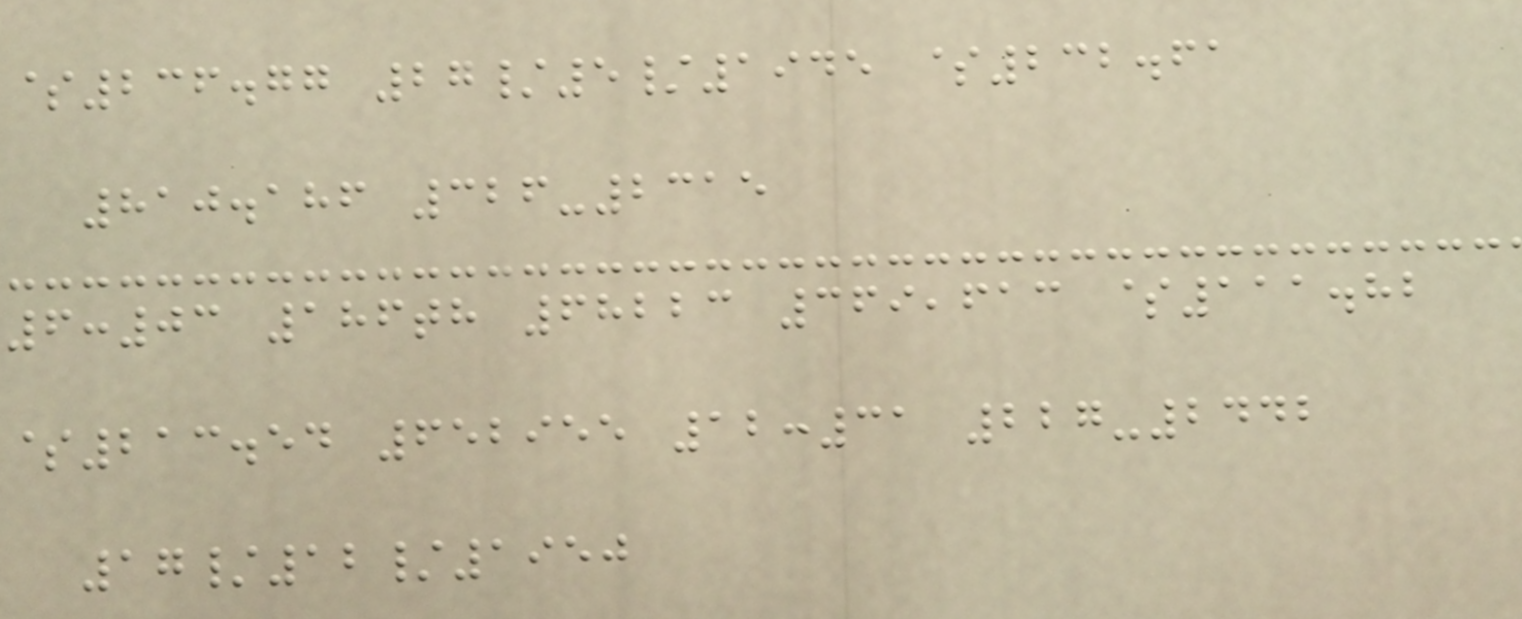$236.77 27/5/1945 $232.61
810.186 326-2315
6:03 186th 68223 369,613 $111.82
$213.54 652955 12:31 227-2442
17/12/1950
